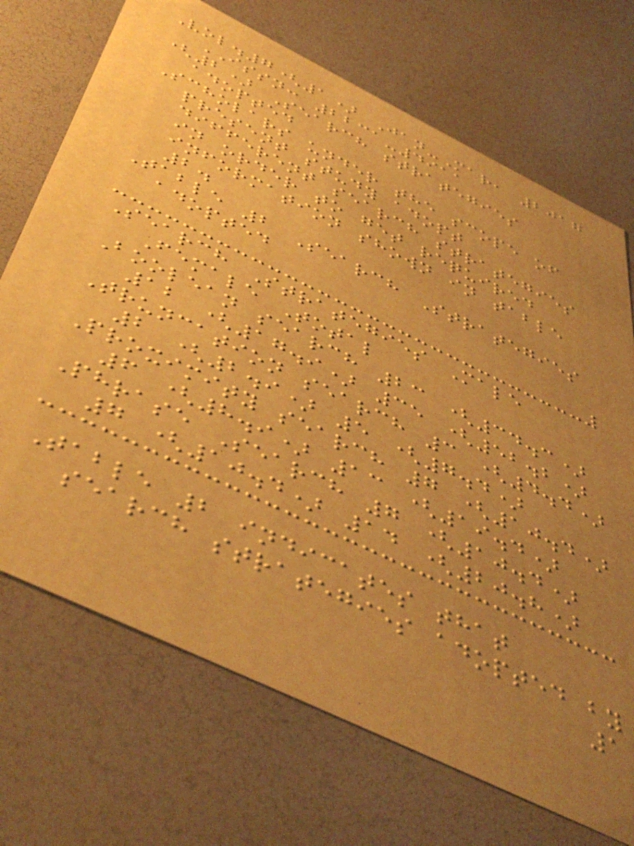Vol.7(1) Jan-Mar, 2017
ISSN: 2231-4911
(2) Search strategies
adopted
Scholars under the scope of
present study adopt
different search strategies
in order to get required
information shown in table
2.
Table 2 Search Strategies
adopted
Search Strategies Male
Female Total
Boolean search 23 (34.3)
12 (17.9) 35 (52.2)
Truncation search 3 (4.4)
2 (2.9) 5 (7.4)
Proximity search 7 (10.4)
6 (8.9) 13 (19.4)
Phrase Search 7 (10.4)
7 (10.4) 14 (20.8)
Table 2 indicates that
search strategies adopted by
1
